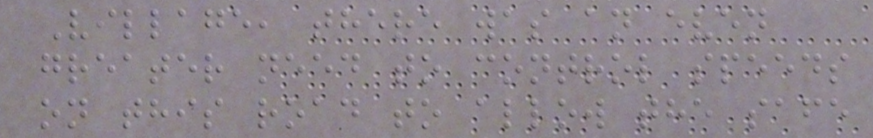Village, there was an even
greater need to control speeds
on this road to allow the safe
